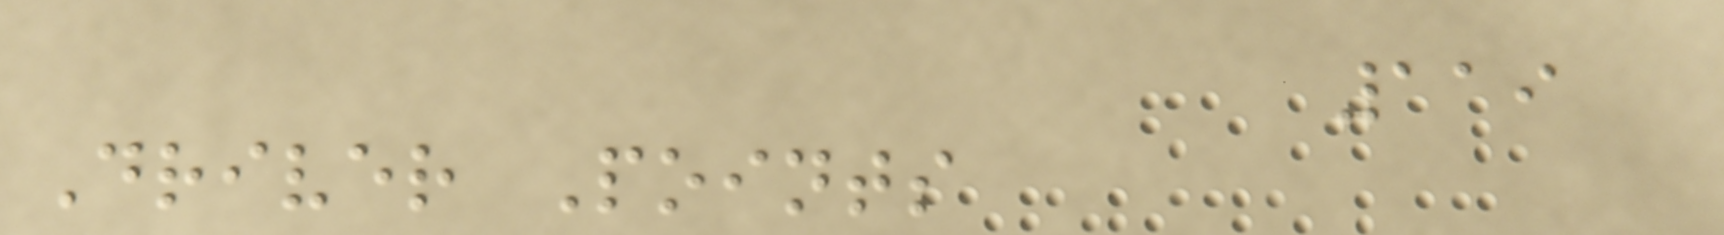119
Driver Points
